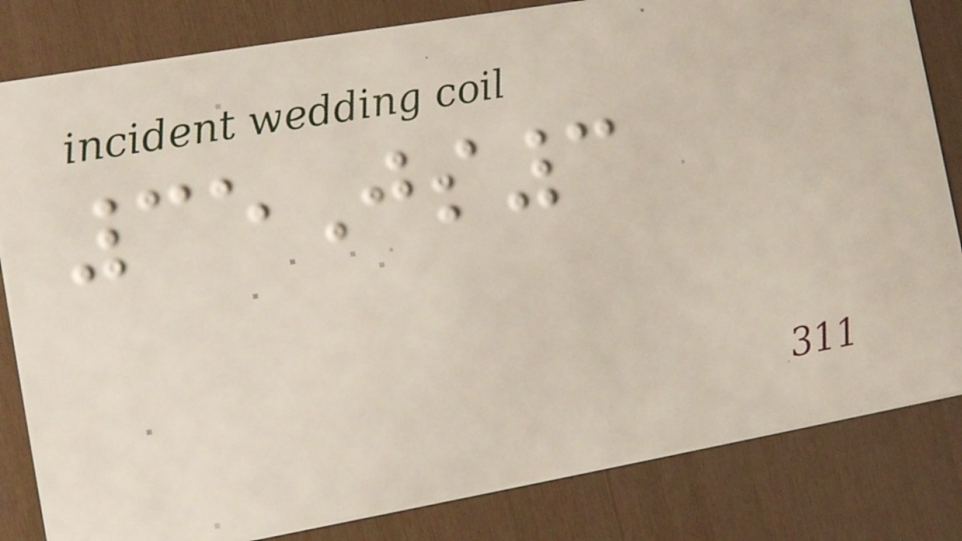35Js3
